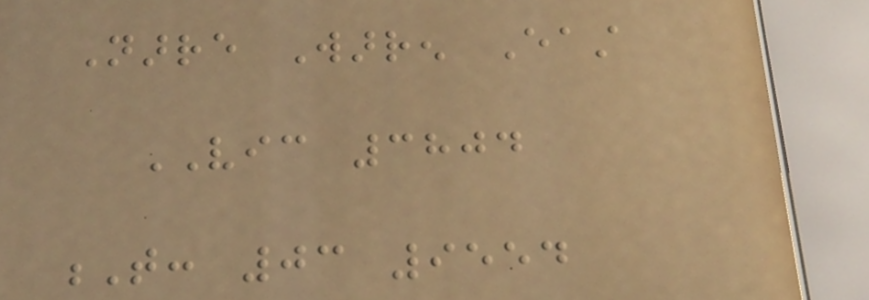Narre Warren East
VIC 3804
T: 03 9554
